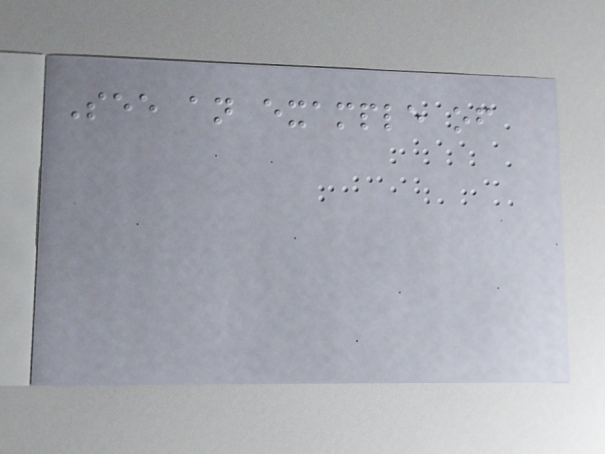See an example of
